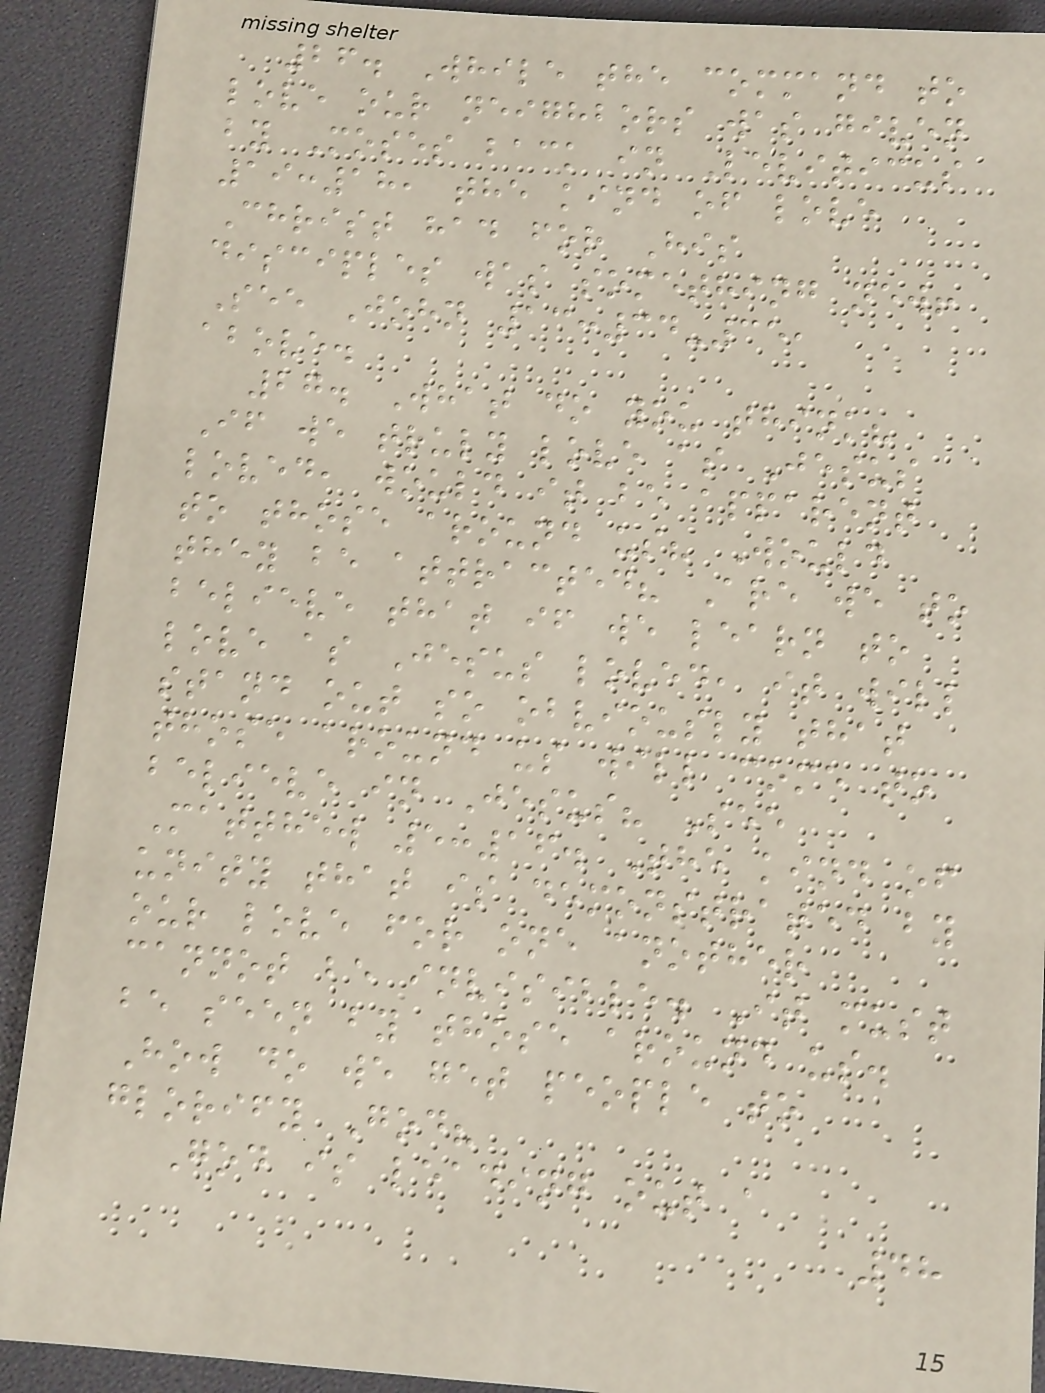26. While the command to
love our neighbors was given
by Moses back in Leviticus
19:18, the kind of love
Christ had for His
disciples was something new!
See John 13:34-35,
above.
27. What do you think?
If we truly love as Jesus
loved, would it be apparent
to those around us? Would
they be attracted? Are we to
believe that if we learn to
love as Jesus loved, it will
stand out so obviously that
those around us will come to
believe in Jesus? See
Matthew 5:16. The kind of
unity that is demonstrated by
our love for one another
cannot be invisible. It must
be seen by those around us.
How do we get people to
glorify God?
God is leading out a
48
